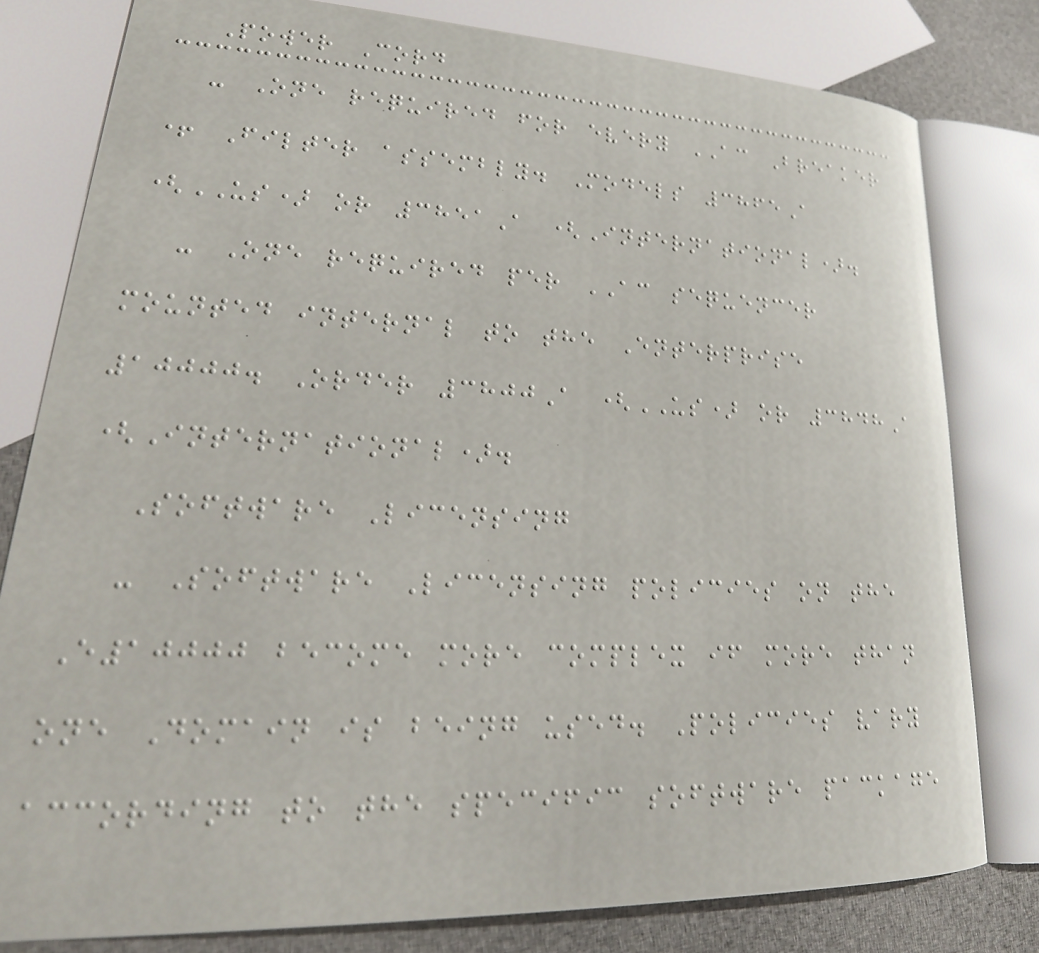Power Cord
- One required for every AC Breaker
+ Filter assembly. Models 3865A
(US) or 3851A (International).
- One required per AC sequencer
mounted internal to the Enterprise
10000. Order 3800A (US) or 3848A
(International).
Software Licensing
- Software Licensing policies on the
E10000 become more complex if more than
one Domain is being used. Policies vary
according to the specific software package
